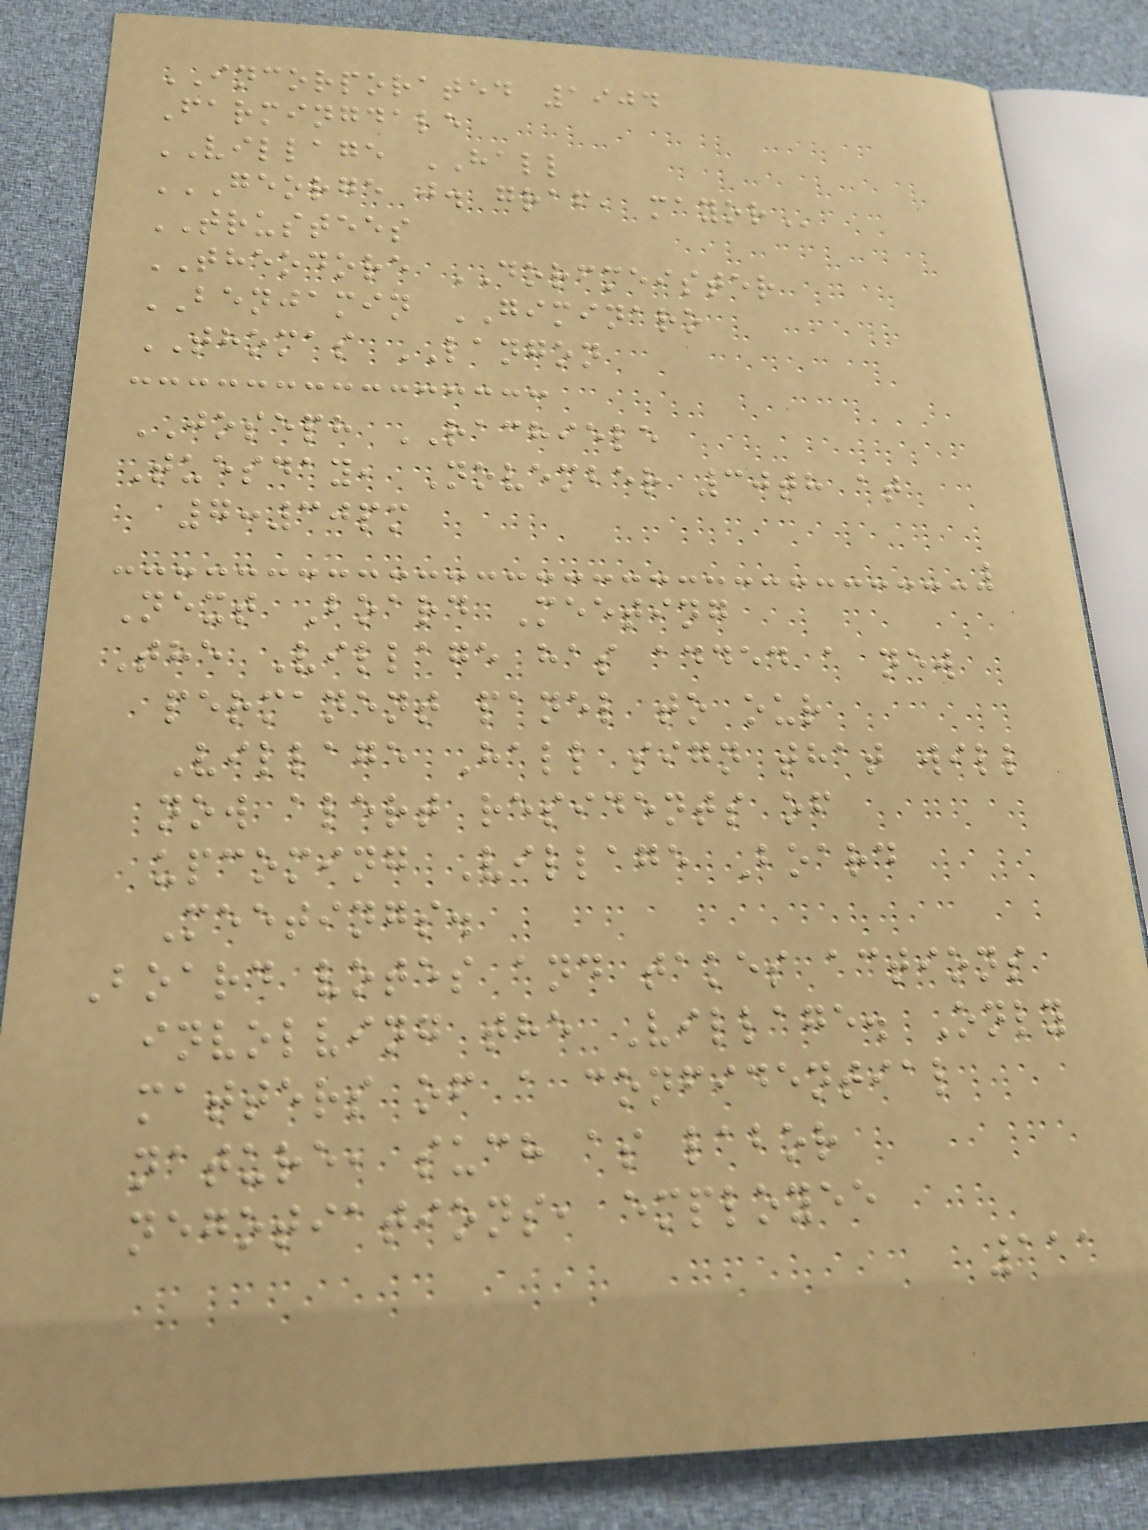INCORPORATED 1904
Farmingdale
VILLAGE HALL
GEORGE J. GRAF, MAYOR
TRUSTEES
THEODORE DORFMEISTER
BENJAMIN GIMINARO
THOMAS LANGON
JOSEPH RACHIELE
Tuesday, November 30th at
7:30pm
Next Board Meeting
The Village has added a new
permanent panel to our
Village Hall sign that will
now alert residents of
upcoming Village Board
Meetings.
Board votes and takes actions
involving the Village. Only
matters of a confidential
nature, such as labor
negotiations, employee
111
